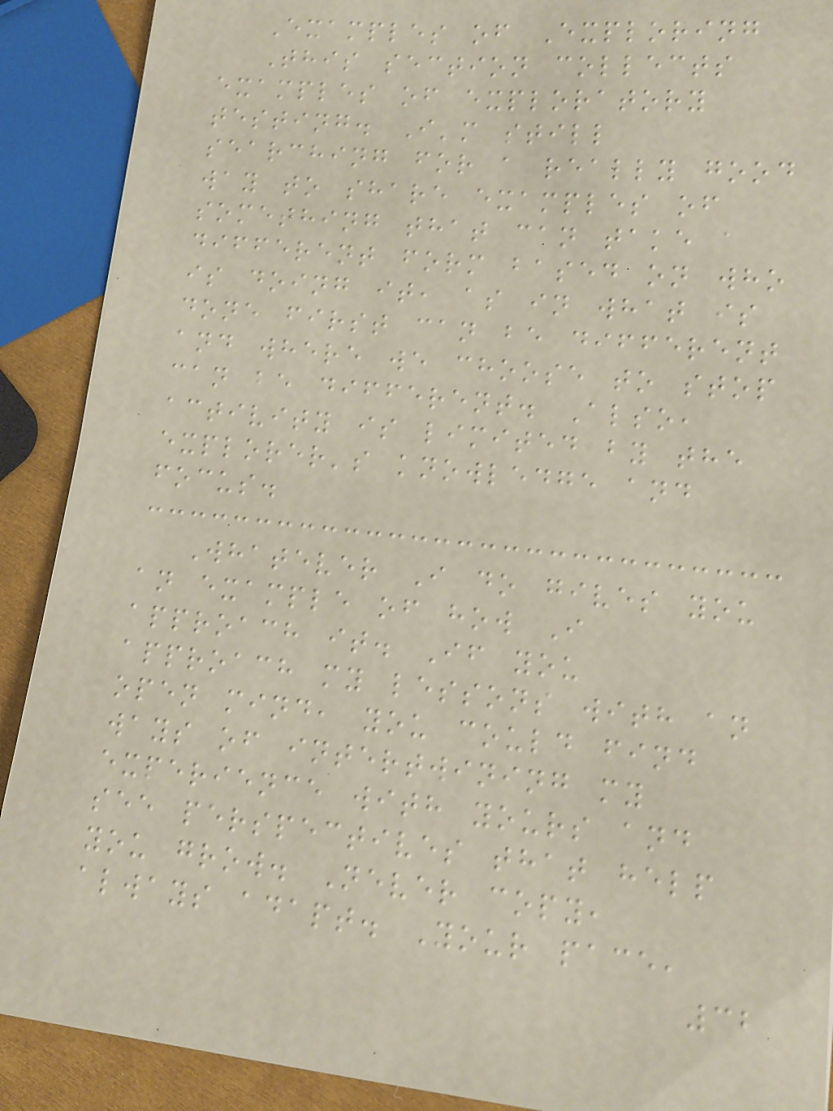Examples of Exploring
This section collects
examples of exploratory
testing. I'm still
searching for a really good
way to share examples of
something that can take a
different form based on who
is doing it, as in what is
done first can be different
and where we choose to stop
can be different. Also,
activity is limited by the
explorer's knowledge and
focus.
Whatever I do gives you
an example of how I
approach it. If you
approach my lessons with an
open mind, you could find
ways of intertwining my
experience with yours and
see perspectives that help
you grow. Never copy,
always adapt. Your pace,
32
